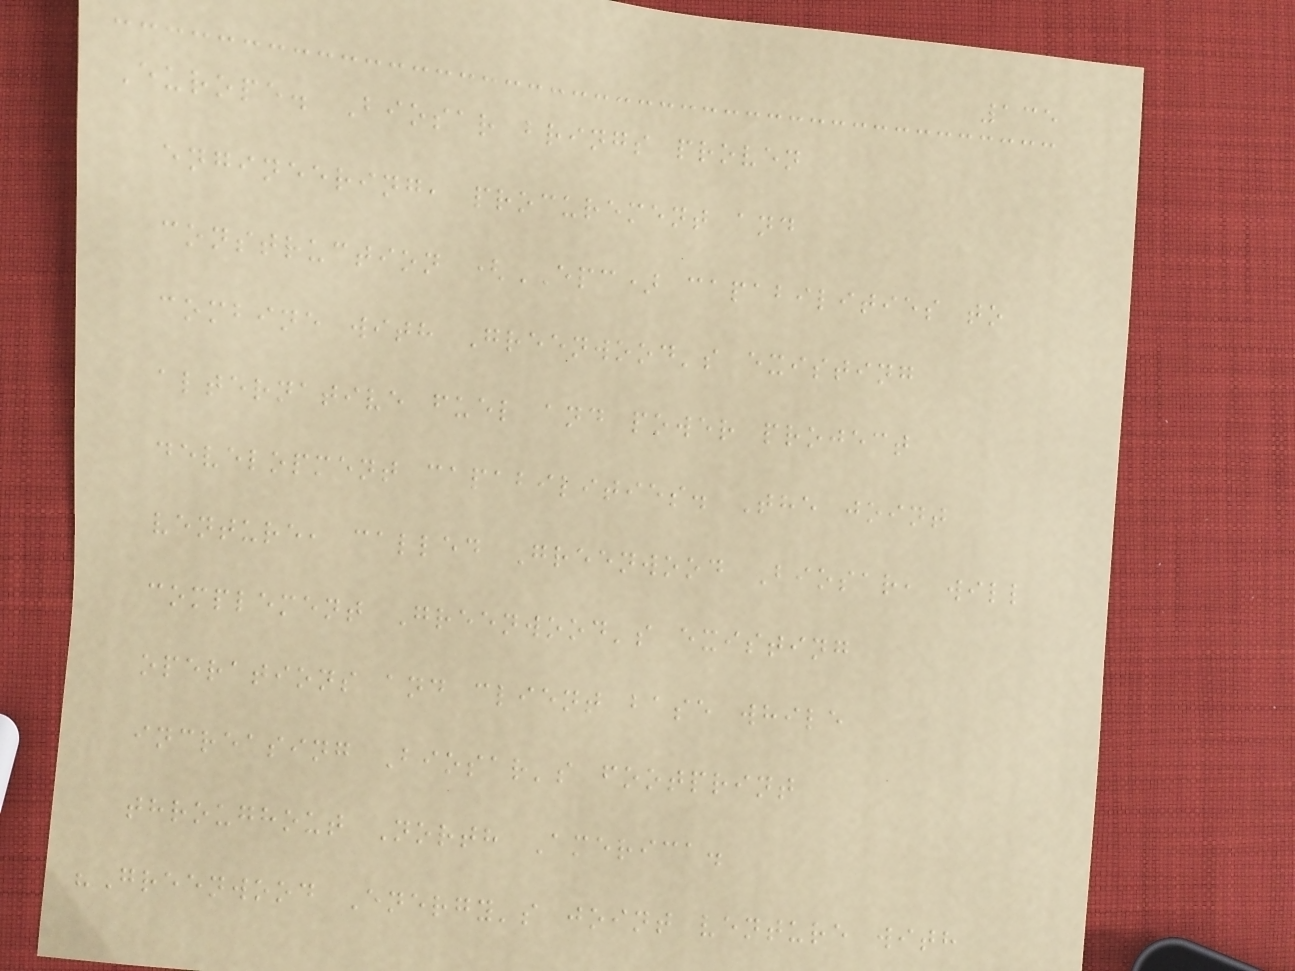135
Europe. Biosar brings proven
engineering, procurement and
construction (EPC) capabilities to
combine with Greenwood's existing
alternative fuel and power project
development capabilities. The joint
venture, called Greenwood Biosar, will
complement Greenwood's existing
operations and client base while
increasing Biosar's footprint
throughout North America.
"Greenwood Energy's joint venture with
